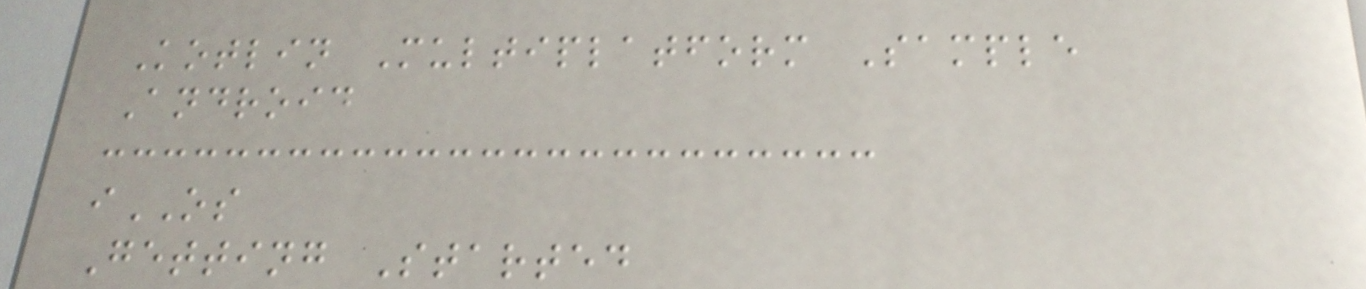Kotlin Multiplatform Sample
Android
iOS
Getting Started
